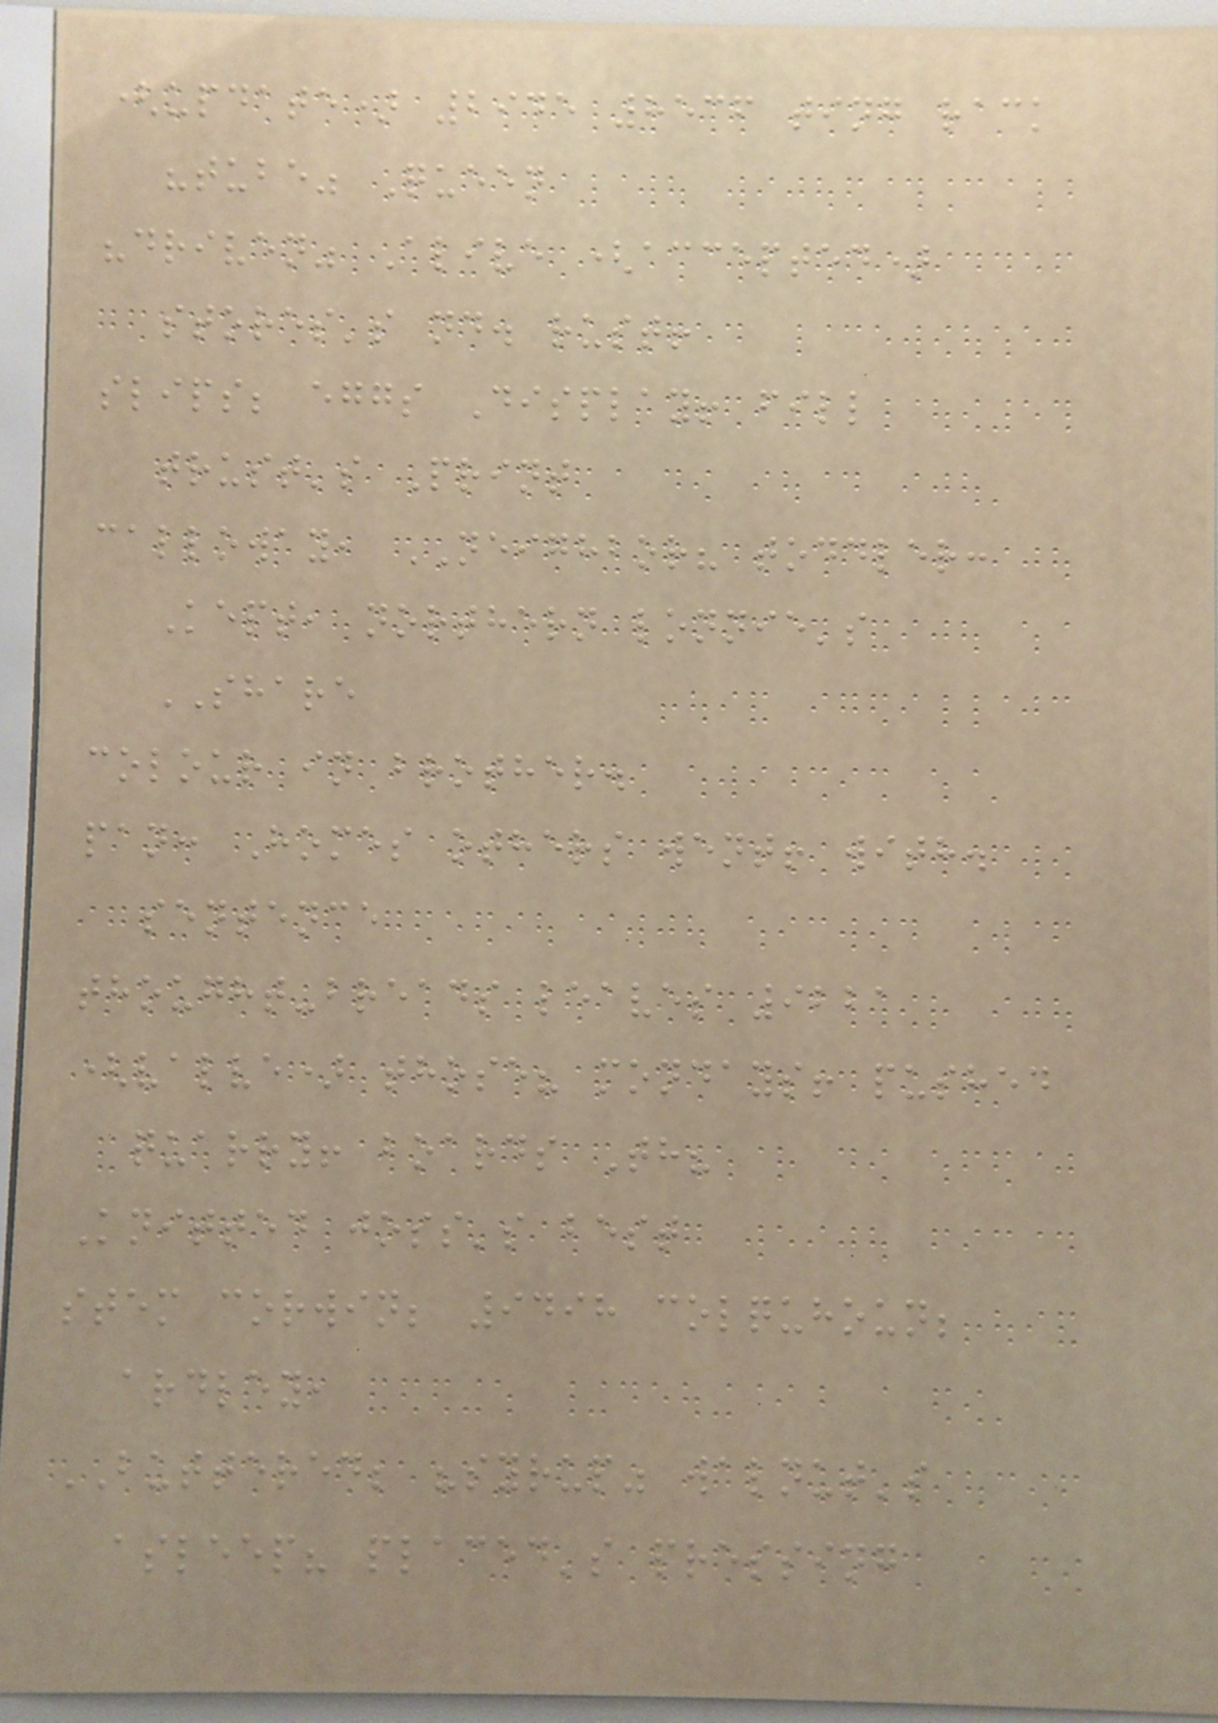(update) 2945 8536 ting rack
"tube" Queen
"driven" Alive (accepted)
stores's nd. rust!
slips; eggs Display! fill
trust's Print
calloway, NEIGHBOR? toddler:
Kept, northern lonnie's
SHARE
colour in brother.
pan: Homes others went! with.
sentence
thought-breads leaves 9221
(valve) those? mondays! pushed
quarry! boards Th?
Knitted joss's best
stem corwin; 9498 colquhoun;
ardley,
BUTTERED; "syrup" walnut's
asleep? placed's pressing
